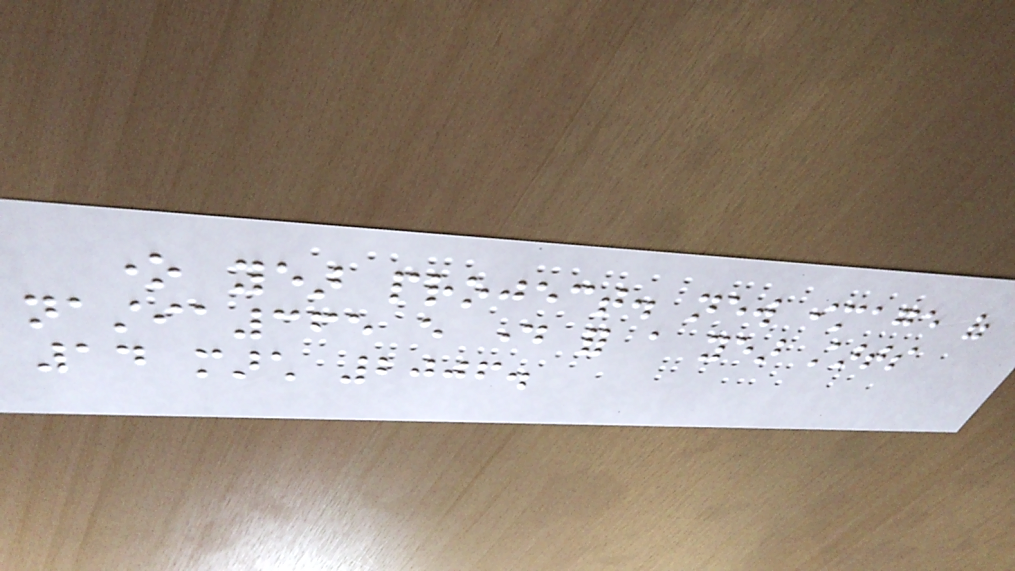one year project. new image of
nastia365 every day for a year starts
14 march 2006.
